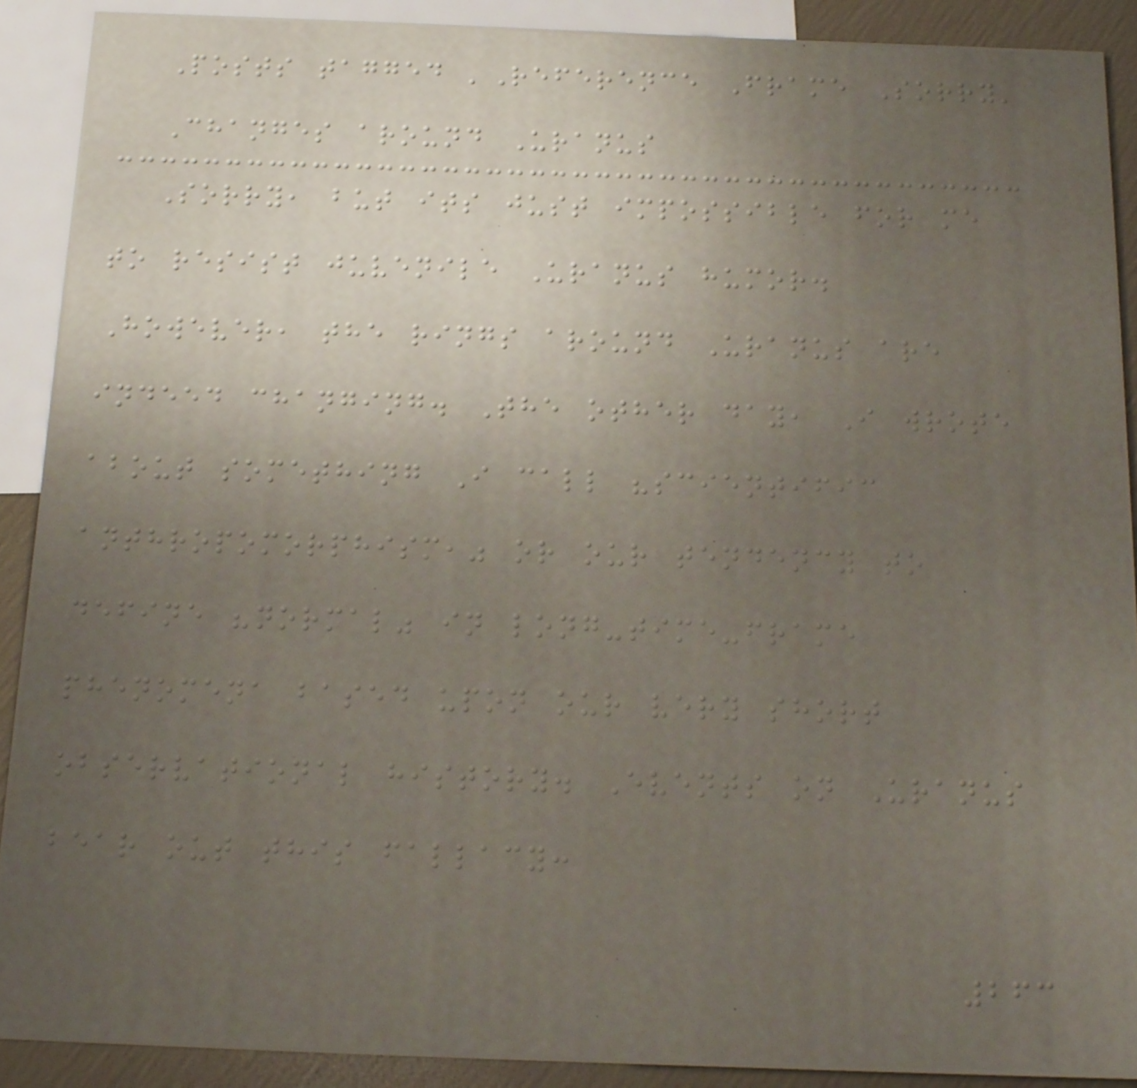Posts tagged 'Reference Frame Sorry'
Changes around Uranus
Sorry, but its just impossible for me
to resist juvenile Uranus humor.
However, the rings around Uranus are
indeed changing. The other day, I wrote
about something I call "scientific
anthropomorphism," or our tendency to
define "normal" in long-time-frame
phenomena based upon our very short
observational history. Events on Uranus
bear out this fallacy:
263
